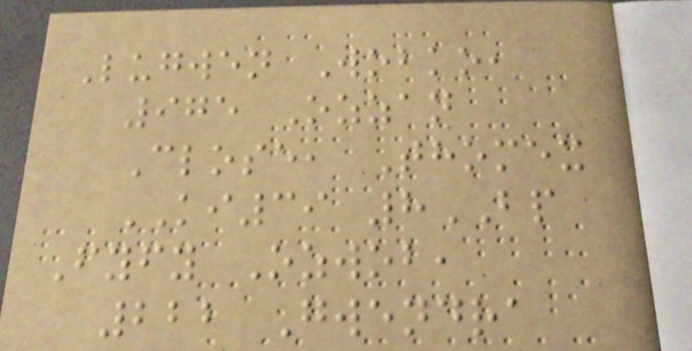Lugwen Wobko,
975 Ozzan
Close, Thomex
KI39 8BP
Fyfy Ozwob,
222 Gwendra
